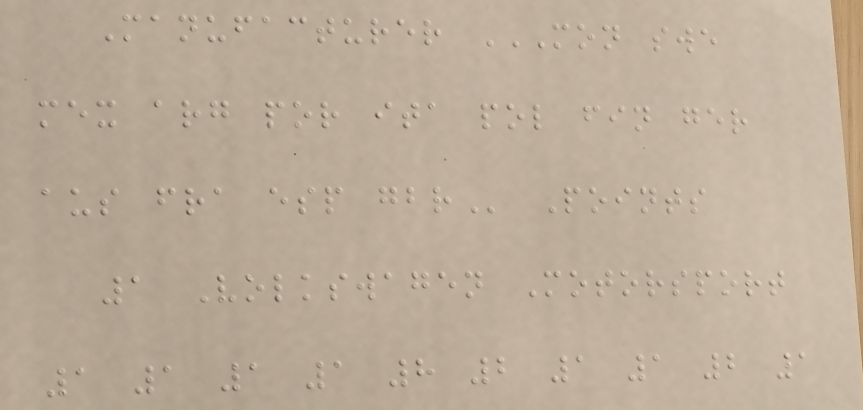Manufacturer MON SWE
MEX ARG POR ITA POL FIN GER
AUS FRA ESP GBR Points
1 Volkswagen Motorsport
1 1 1 1 8 2 1 1 2 1
